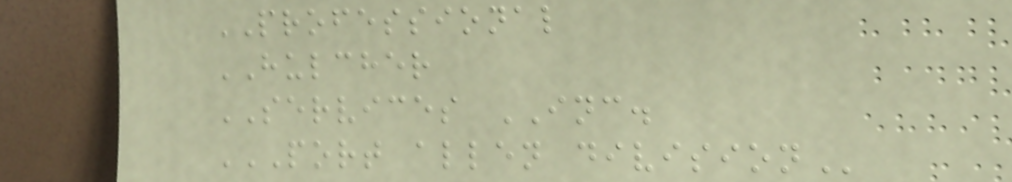PROFESSIONAL
HULCHER
SERVICES INC.
PORT ALLEN DIVISION
